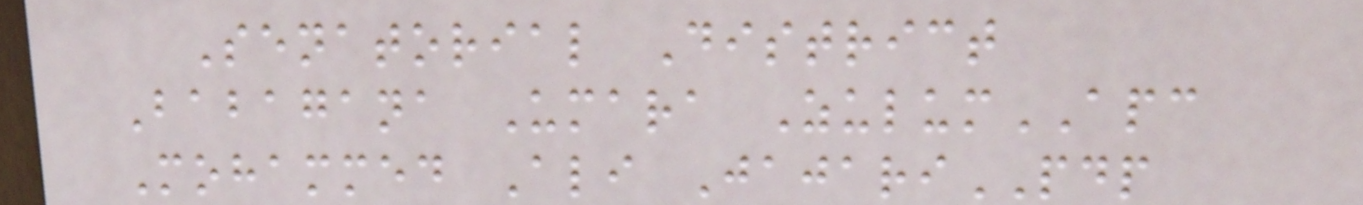Senatorial District
Babagana Umara ZulumAPC
Mohammed Ali JajariPDP
